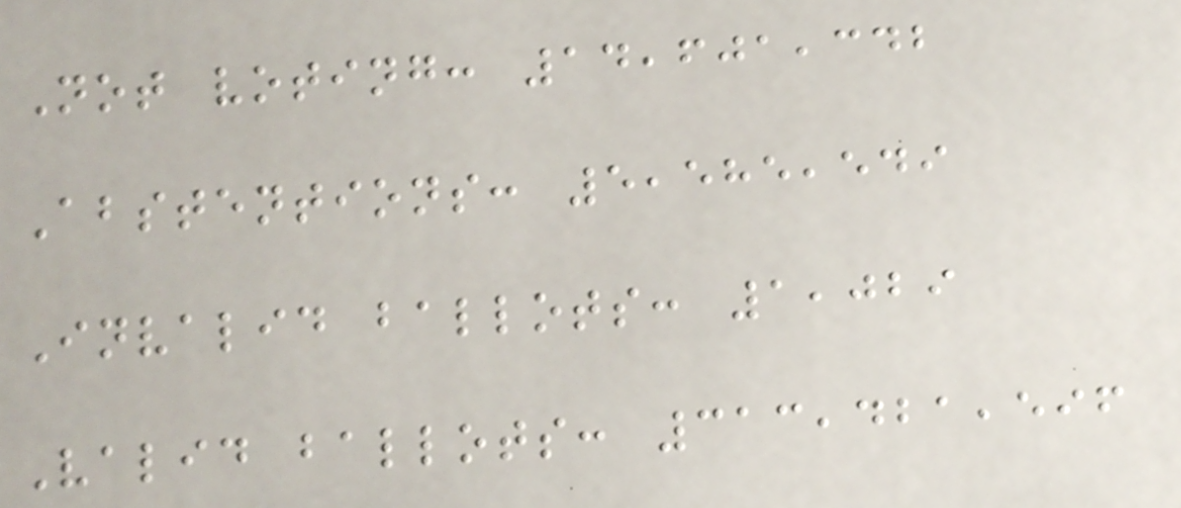Not voting: 14,601,342
Abstentions: 5,585,549
Invalid ballots: 1,029
Valid ballots: 313,421,596
